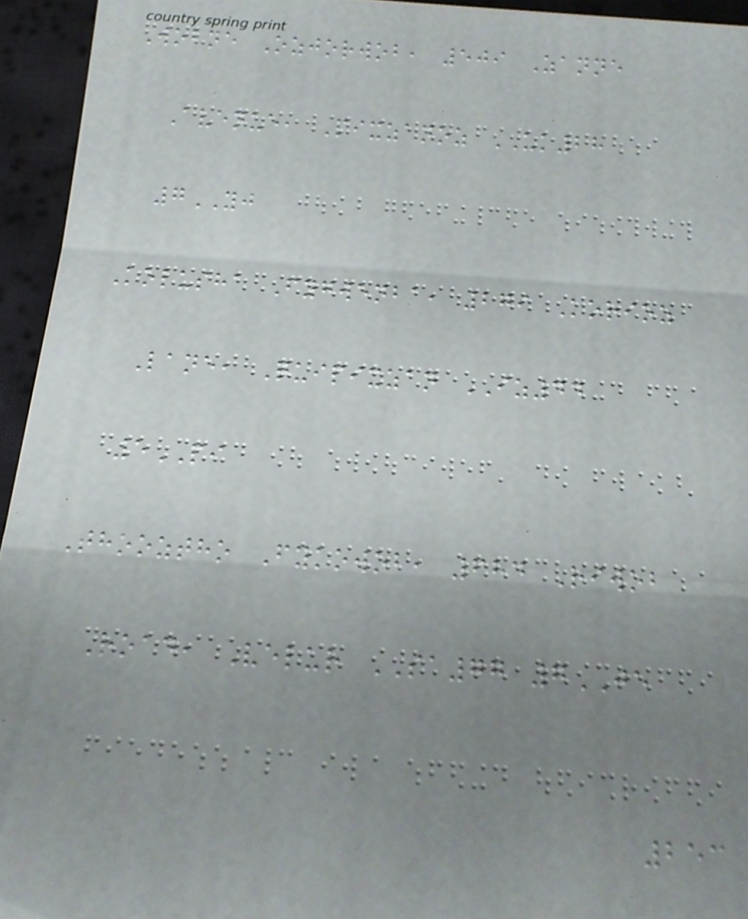Wobne Ozjorwob, 509 Zanne
Avenue, Pixzanoz UK28
7YJ
Kolusha Fygwenba, 279 Korioz
Lane, Quipixzan IZ44
5PI
Thooztho Fykowob, 684 Riwob
Road, Velur SA77 7JE
253
